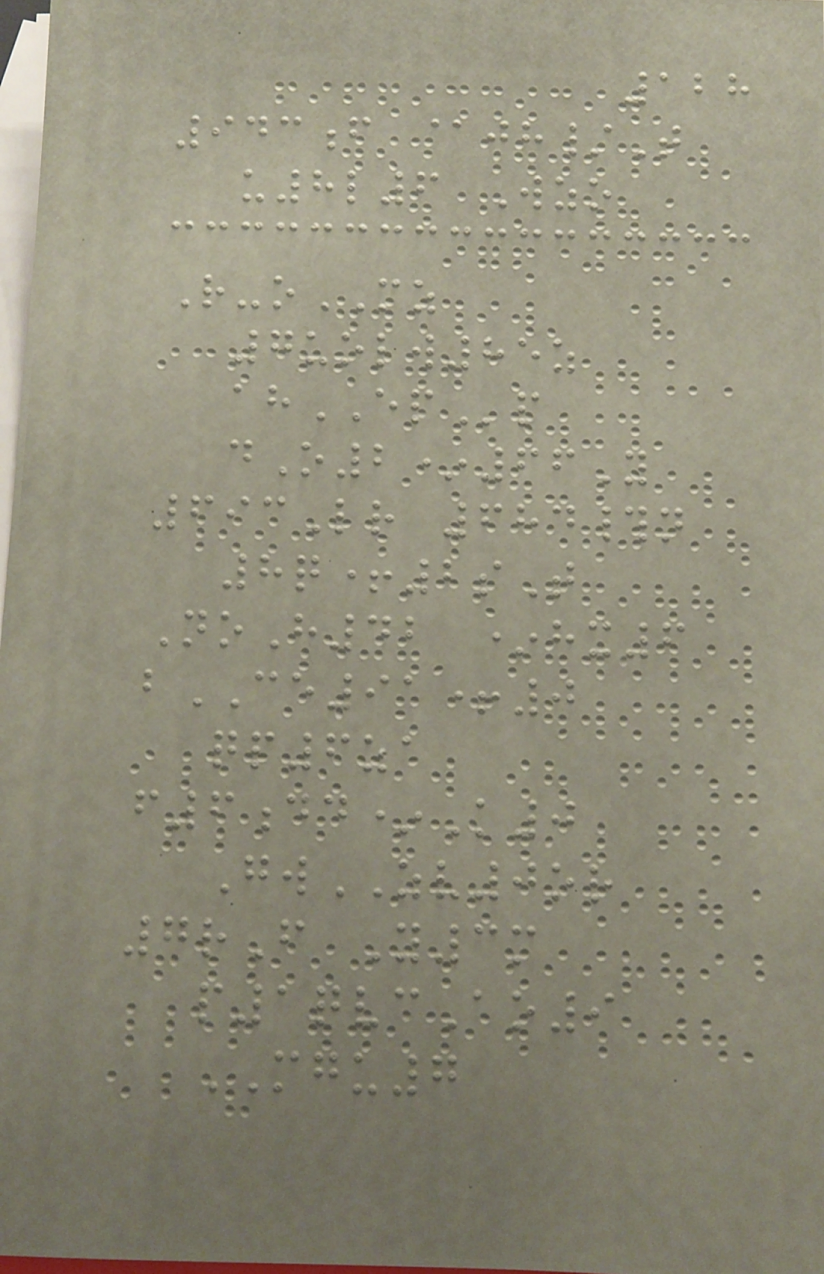128
943f @jh/T
u8l6 Wzo
R-oMZ
7uolw85z
ahEPp
dO2*66Y
693Lr 684#n
8q+2sT
NoH42 *hx6
bCE91+0
qp6za
f6dd*K0
GwZV0or
7rF Y3m
p1qvcAo9
MGU7
